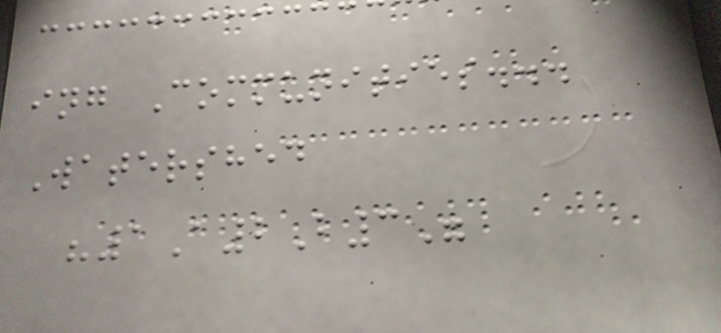ing Communities...
Watershed
"1A2B3"
